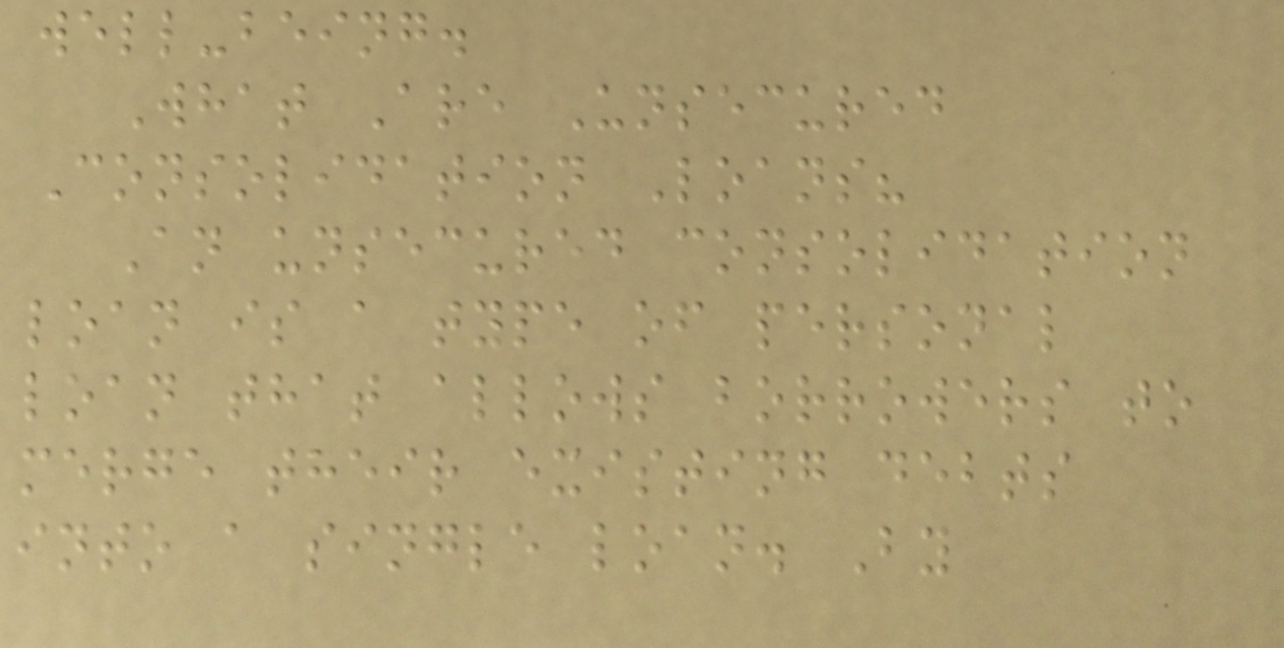well-being.
What Are Unsecured
Consolidation Loans?
An unsecured consolidation
loan is a type of personal
loan that allows borrowers to
merge their existing debts
into a single loan. By
